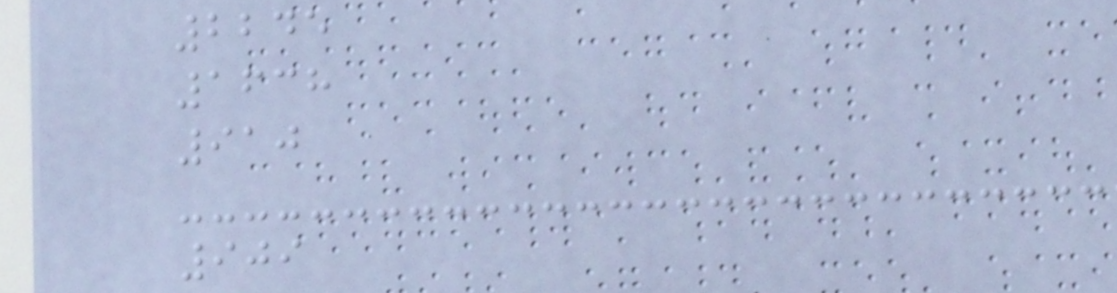2245
1638
910
909
